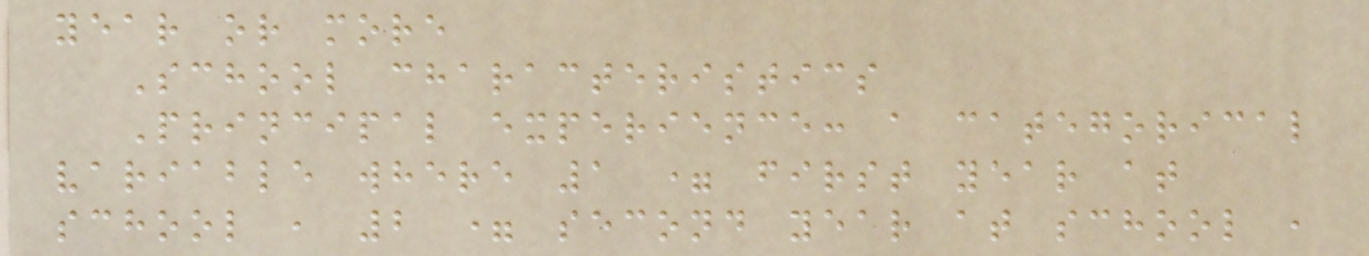year or more
School characteristics
Principal experience: a categorical
variable where 1 = first year at
school , 2 = second year at school ,
